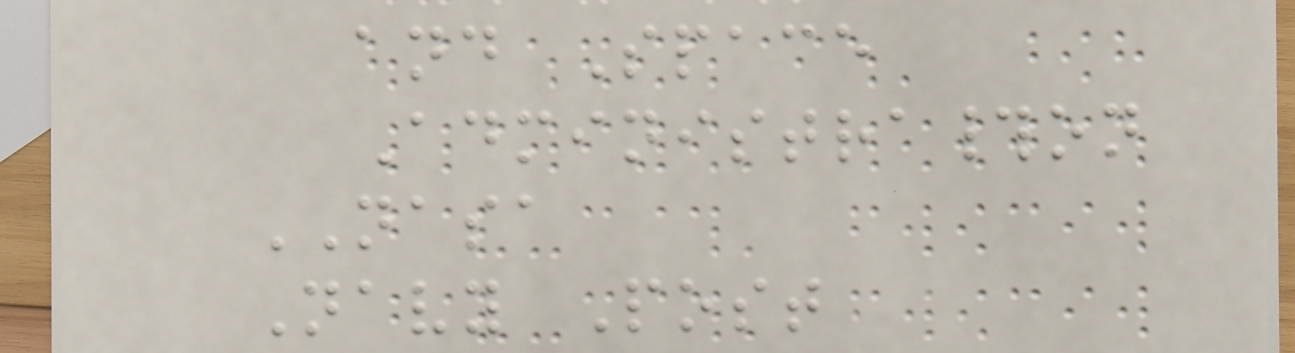and Space
Administra#on
NASA
Navy Post
